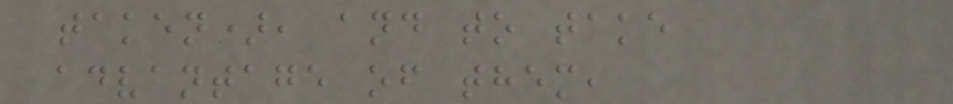taken), and to take
advantage of them,
